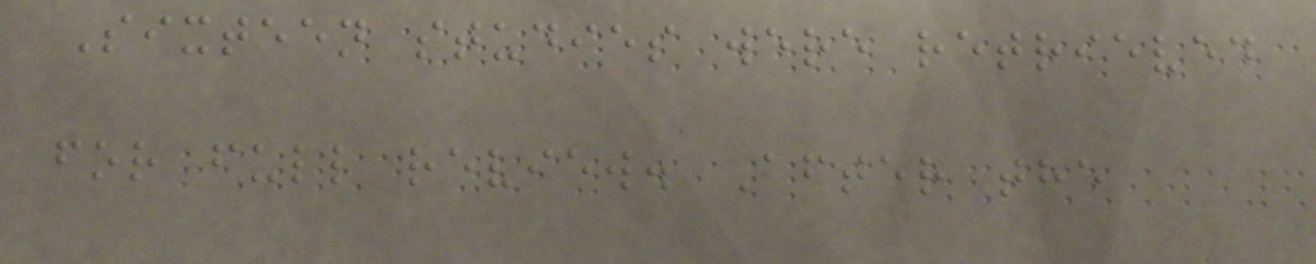Sixteen studies were retrieved
for full review. After the
